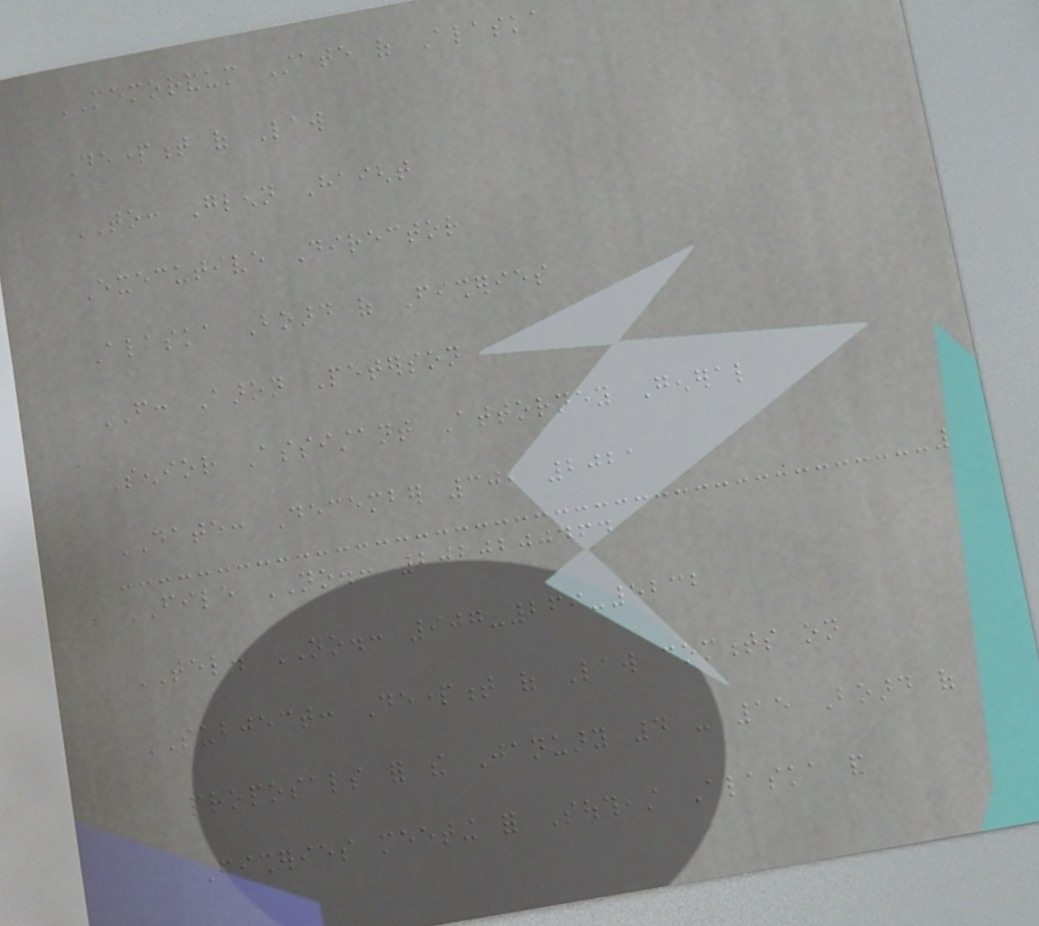MEMORANDUM State of Alaska
Department of Law
TO: Glenn Haight
Executive Director
Alaska Board of Fisheries
FROM: Aaron Peterson
Senior Assistant Attorney General
DATE: December 30, 2021
FILE NO.: 2020200464
TEL. NO.: 907-269-5232
SUBJECT: Department of Law comments on
proposals for the January 4 - 15 Board of
Fisheries meeting for Southeast Alaska and
